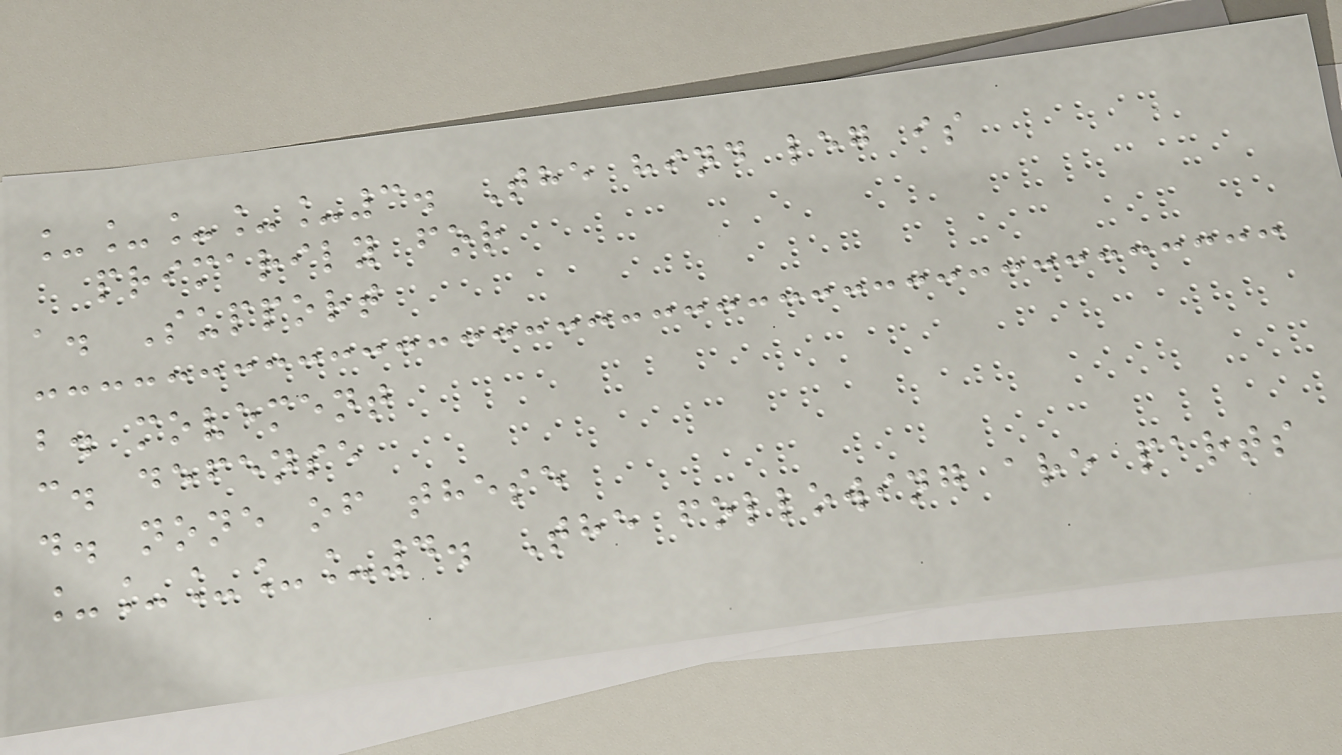_____3. The hind leg is
primarily for
a. Support
b. movement
c. defense
d. none of these
_____4. The following are parts
